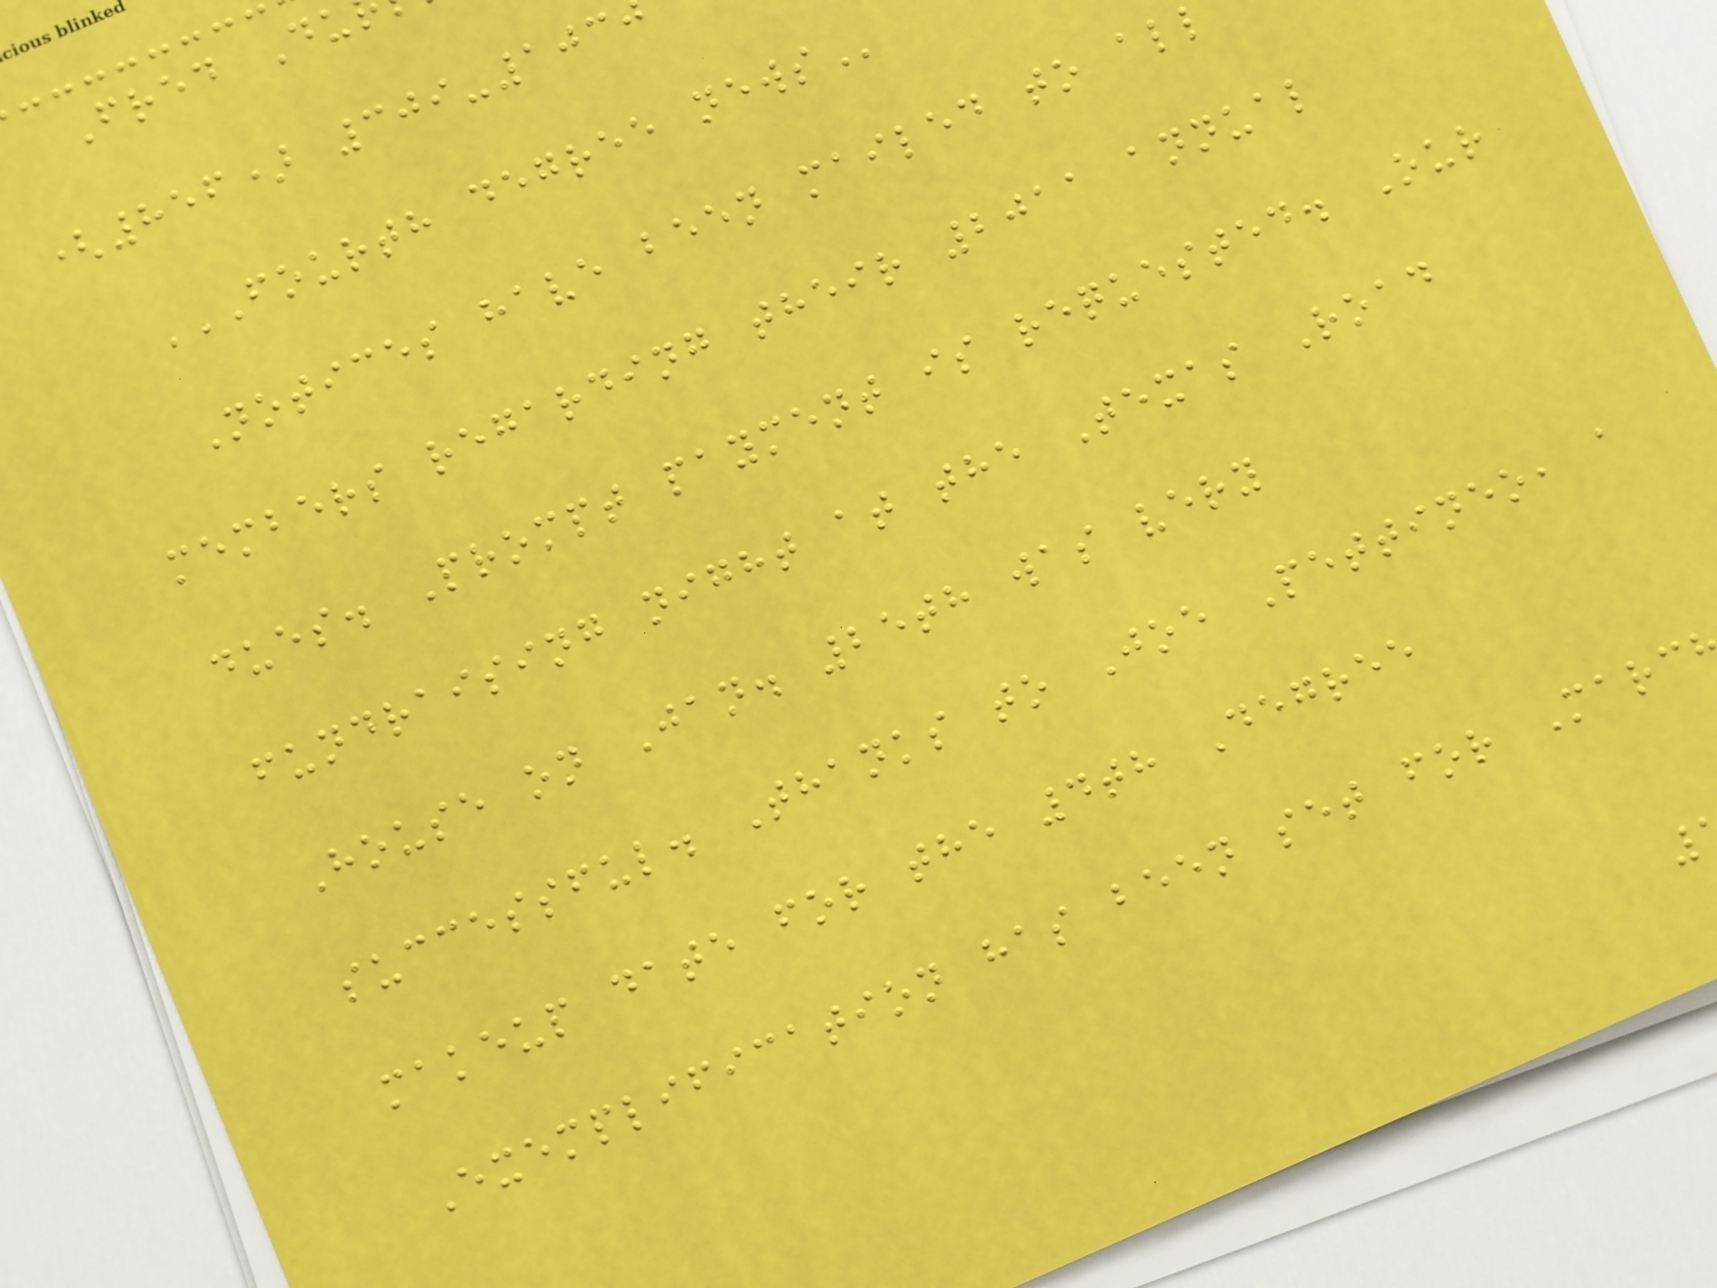Fred Du
(856) 309-103
FOURTH DEGREE NEWS
Notices have been mailed to all
members regarding their 2011 annual
dues. Prompt payment is requested. Our
fundraising night at the Texas Road
House on Jan. 25th was very
successful. Thanks to Joe Pettineo, a
makeup date for the 4th Degree
Exemplification has been set for Marc
